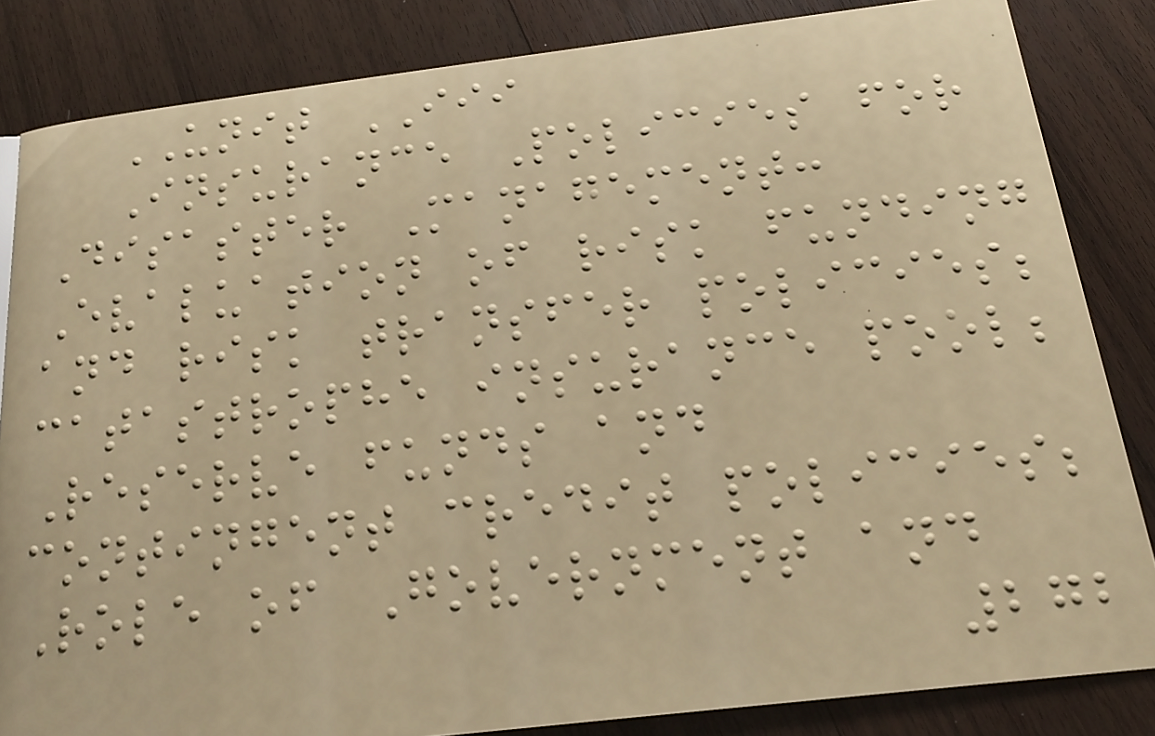UNIT III
Insurance Policies for
Disaster Management:
Evaluation of risk funding
and risk transfer policies;
catastrophe insurance pool;
Reserve funds and
contingent credit policies;
Role of Government and
272
